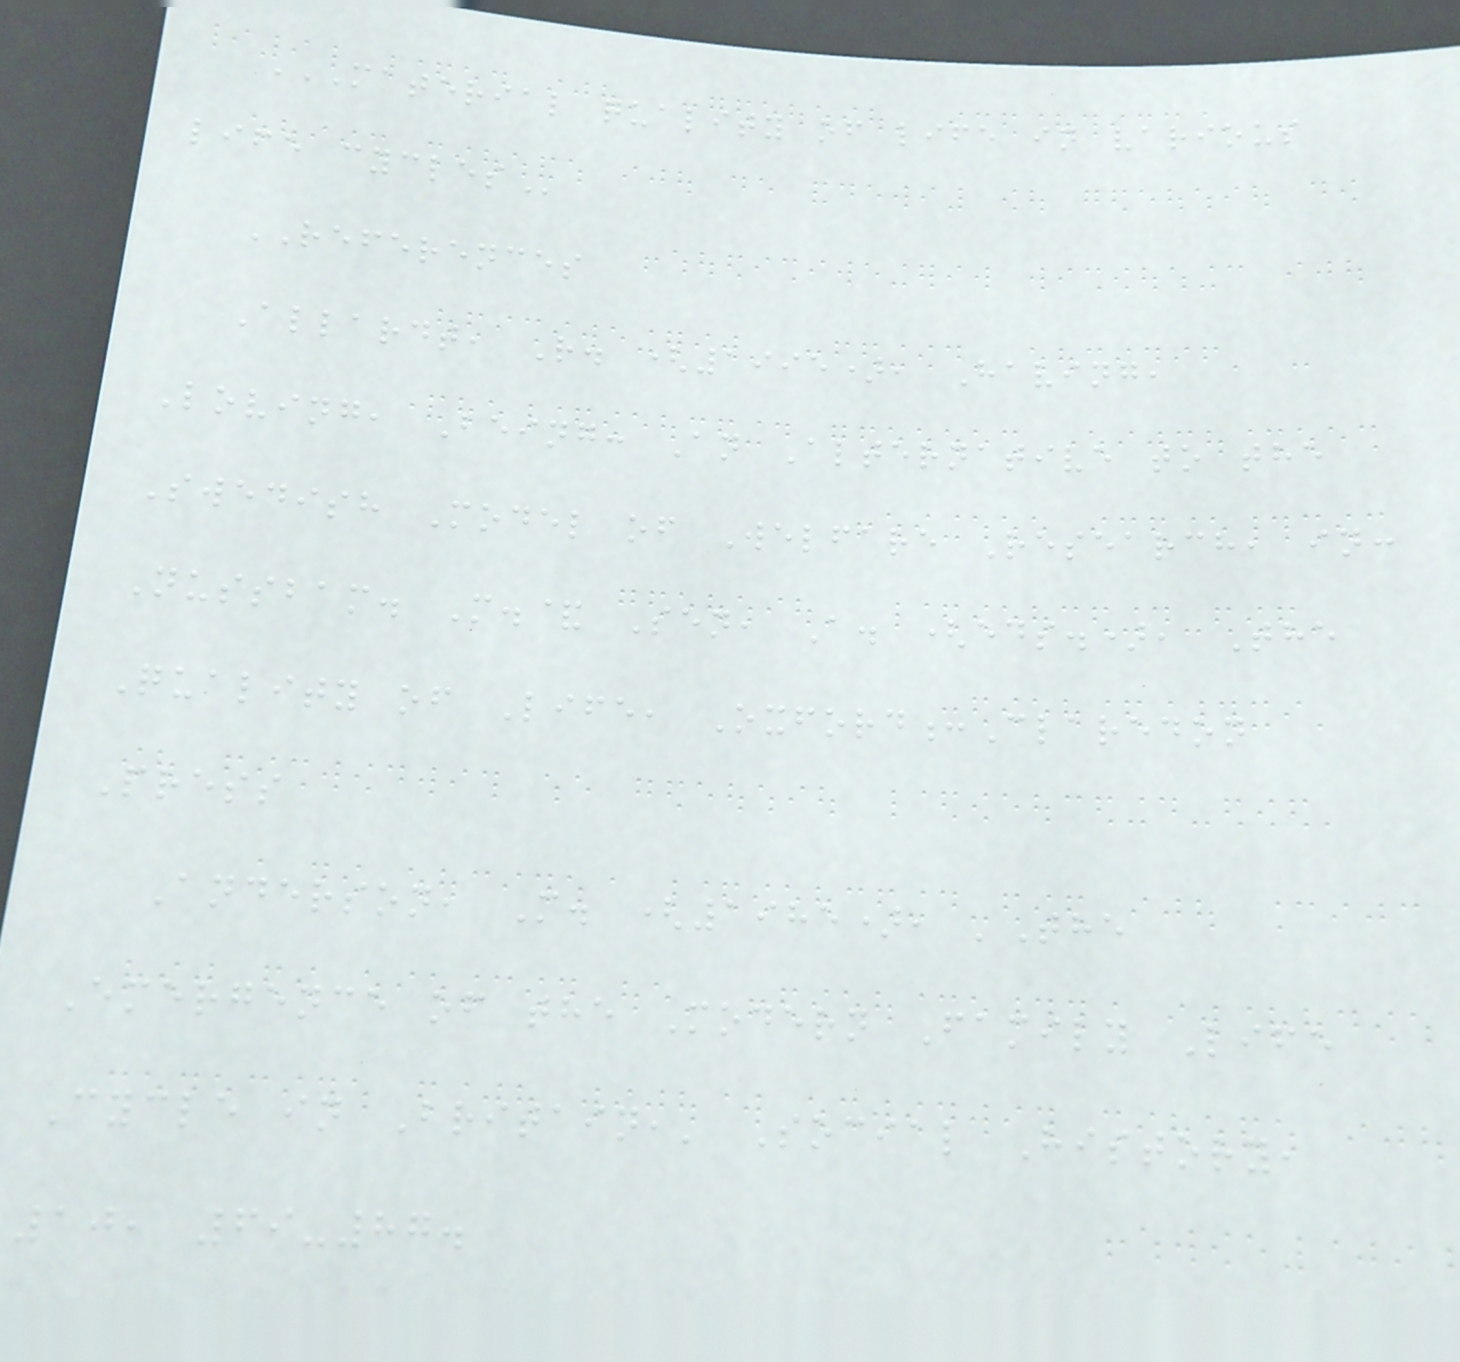MATERIAL QUALITY OF LIFE IN VARIOUS
LIFE CYCLES
REFERENCES
Allardt, R. (1995), Having,
Loving, Being: An Alternative to the
Swedish Model of Welfare Research, in:
Nussbam. M.& Sen, A. (eds.), The
Quality of Life, Oxford:Claredon
Press
Anderson, M. (1985), 'The
Emergence of the Modern Family Life
Cycle in Britain,' Social History,
10, 69-87.
